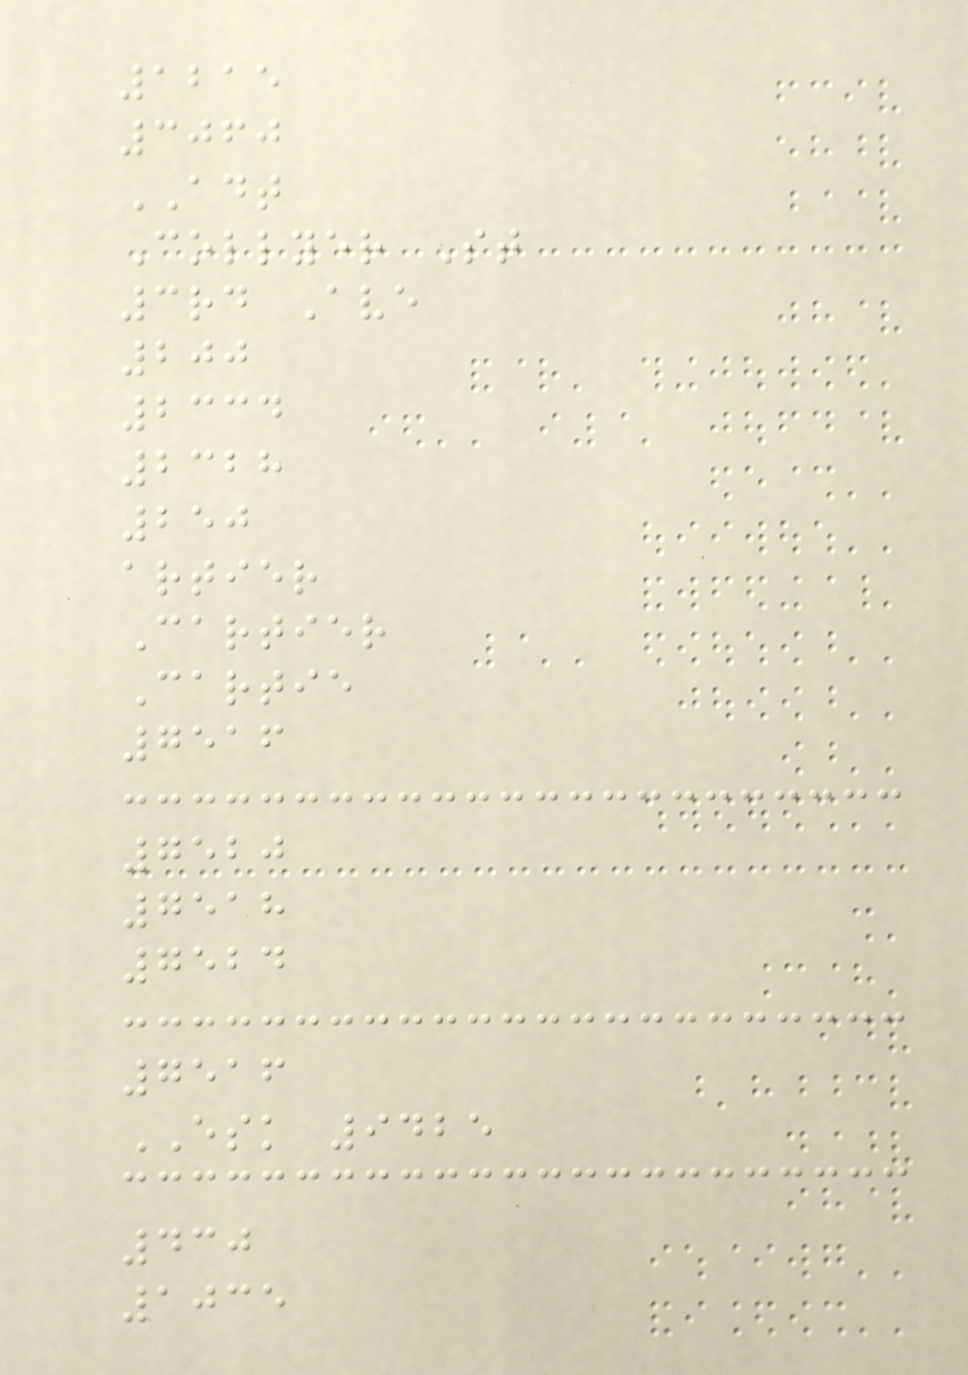1215
3060
ADT
Collyer St
3rd Ave
200
2334
2328
250
artier
Cartier
Cartie
7516
7520
7518
7524
7516
ESK 9425
430
1035
